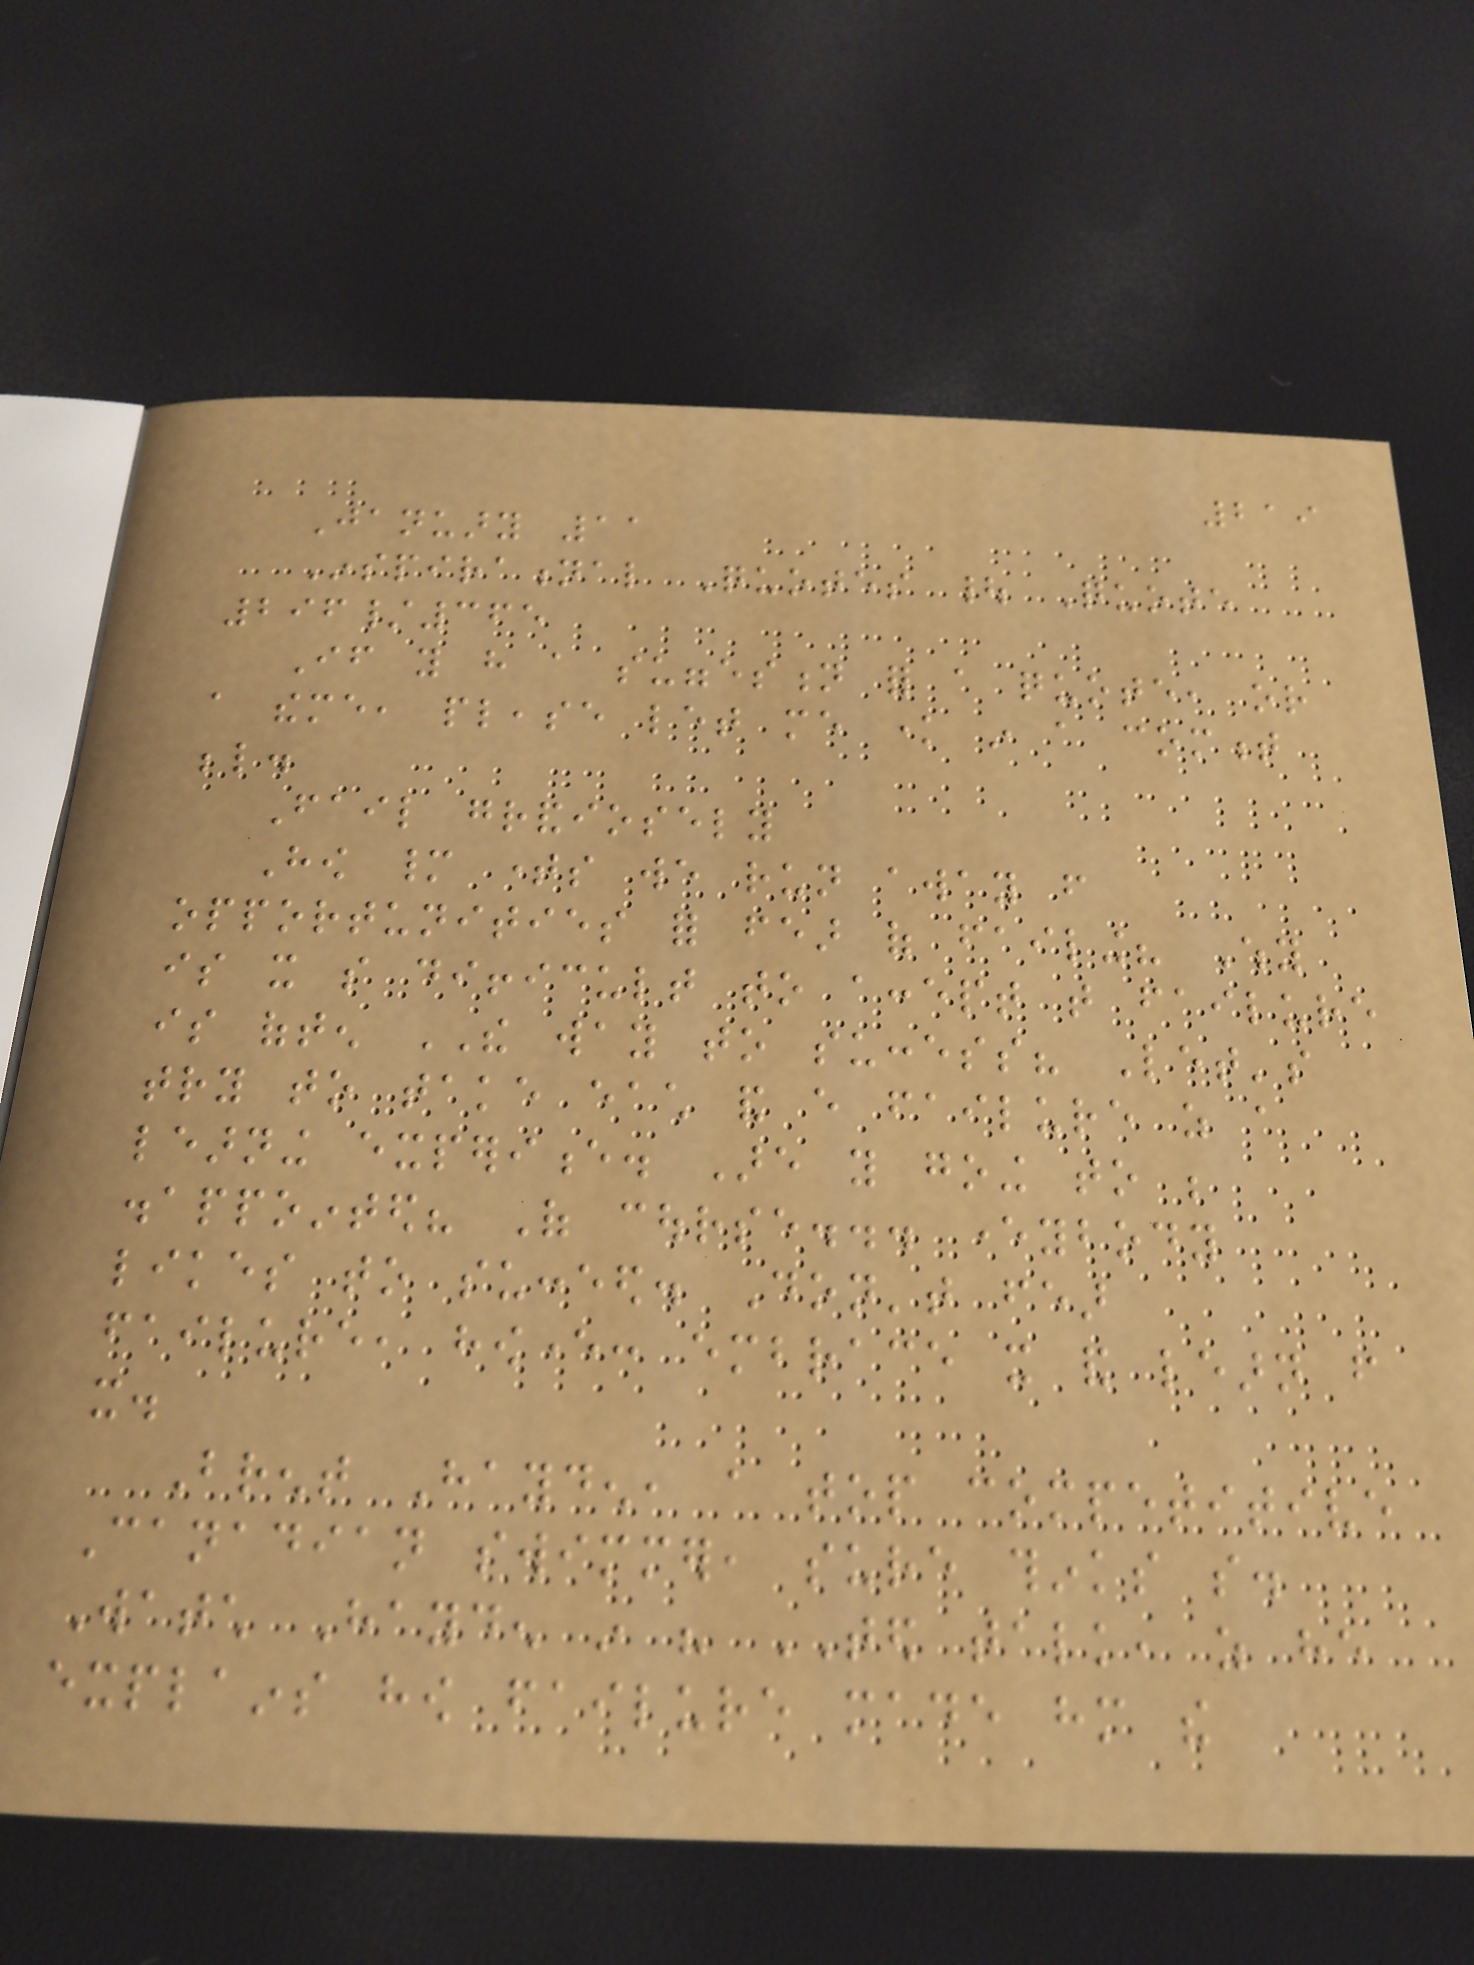219
January 11
Inspirational Quotes | Quote
296/365
If you have a suggestion for a quote, or
a theme, please let me know in a comment
below.
Fail grandiosely
How many times we run away from
opportunities for fear of failing? Why
is it so difficult to accept that failure
is often THE way to success? Let's
try to take each and every failure as a
learning experience. Are you going to be
disappointed? Of course... everybody
likes to succeed. Don't fear
failure, however: embrace it and learn from
it.
Brent Hayden, a top competitive
Canadian swimmer, sure thinks so.
Watch Hayden in his TED talk, as he
explains how failure made him the
